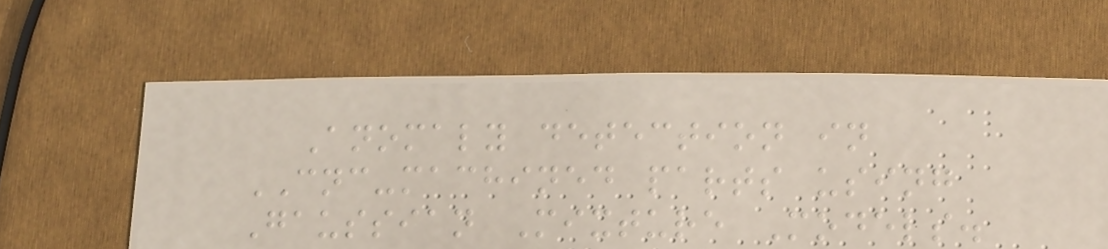Anomaly detection in
CNC-machined parts using
Gaussian Mixture Models.
